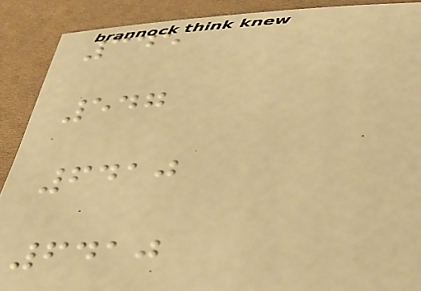345
547
6410
6410
